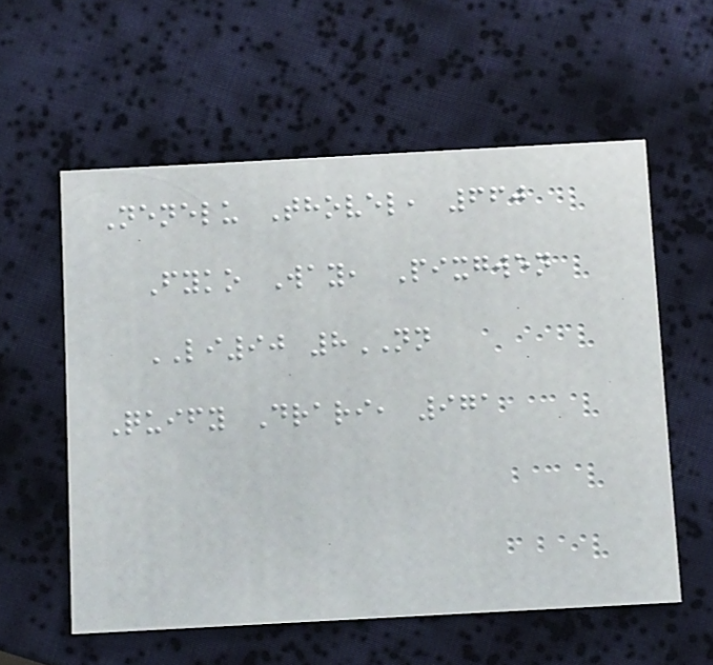Nenelu Thovel, 660
Fyko Way, Pixgwen
LI90 8NN
Quify Drari, 971
